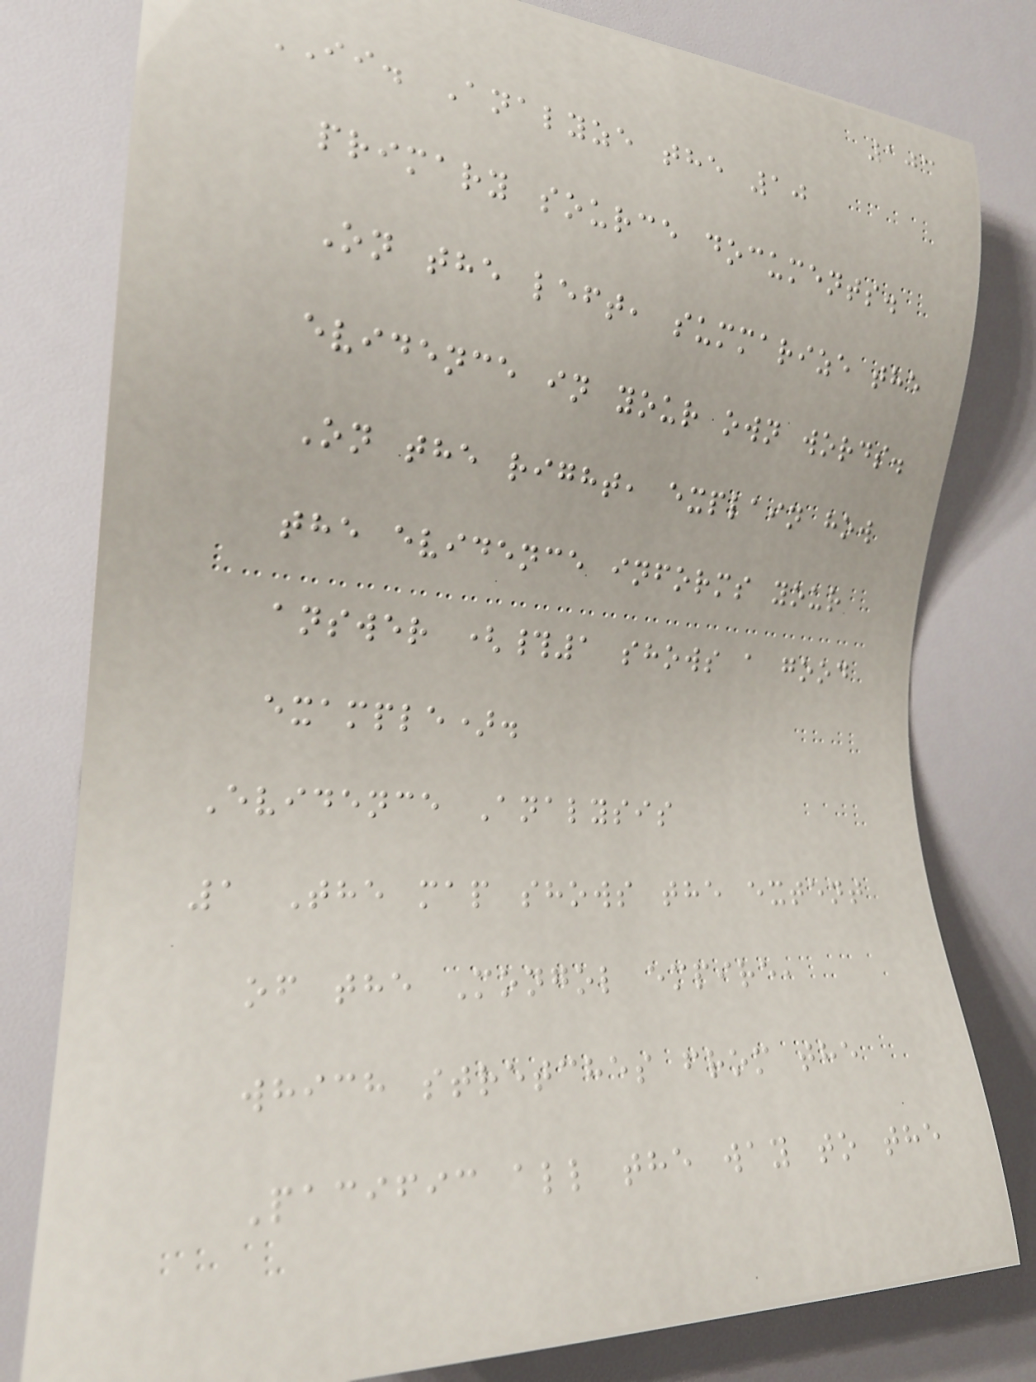103
II. Analyze the 10
primary source documents.
On the left, summarize the
evidence in your own words.
On the right, explain how
the evidence informs your
answer (#1 shows a good
example).
Evidence Analysis
1 The map shows the extent
of the Mongol empire,
which stretches from the
Pacific all the way to the
